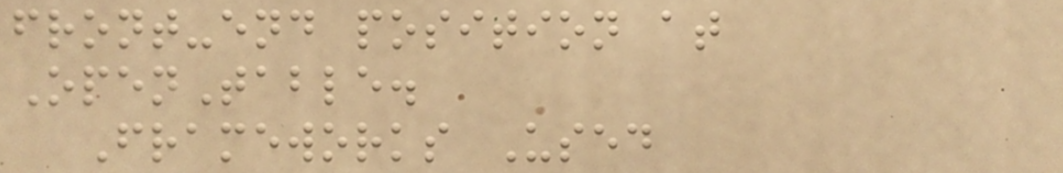front-end position at
OpenTable.
Frameworks Used
